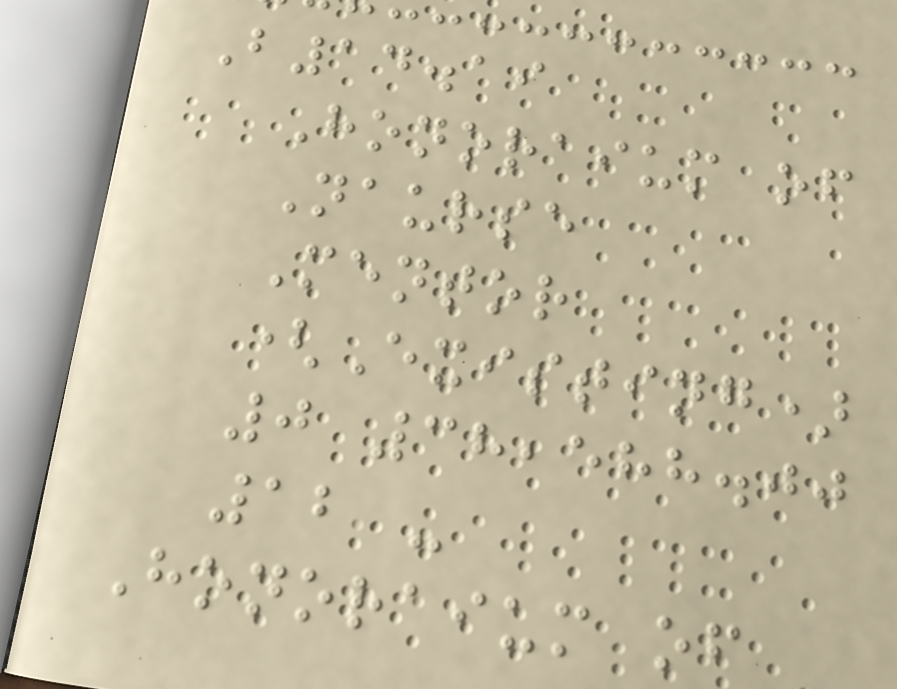B14.19
Honoraium of
Naurse
Mentor
(Existing)
0 38,588.00
12 -
Honoraium of
